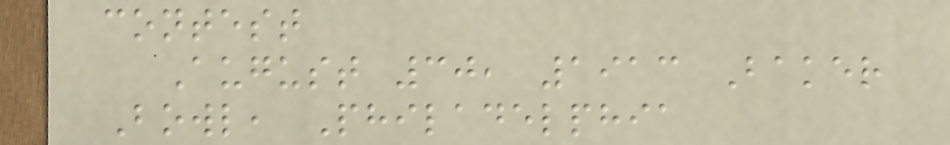contest
August 30, 1913 Baker
Bowl, Philadelphia
